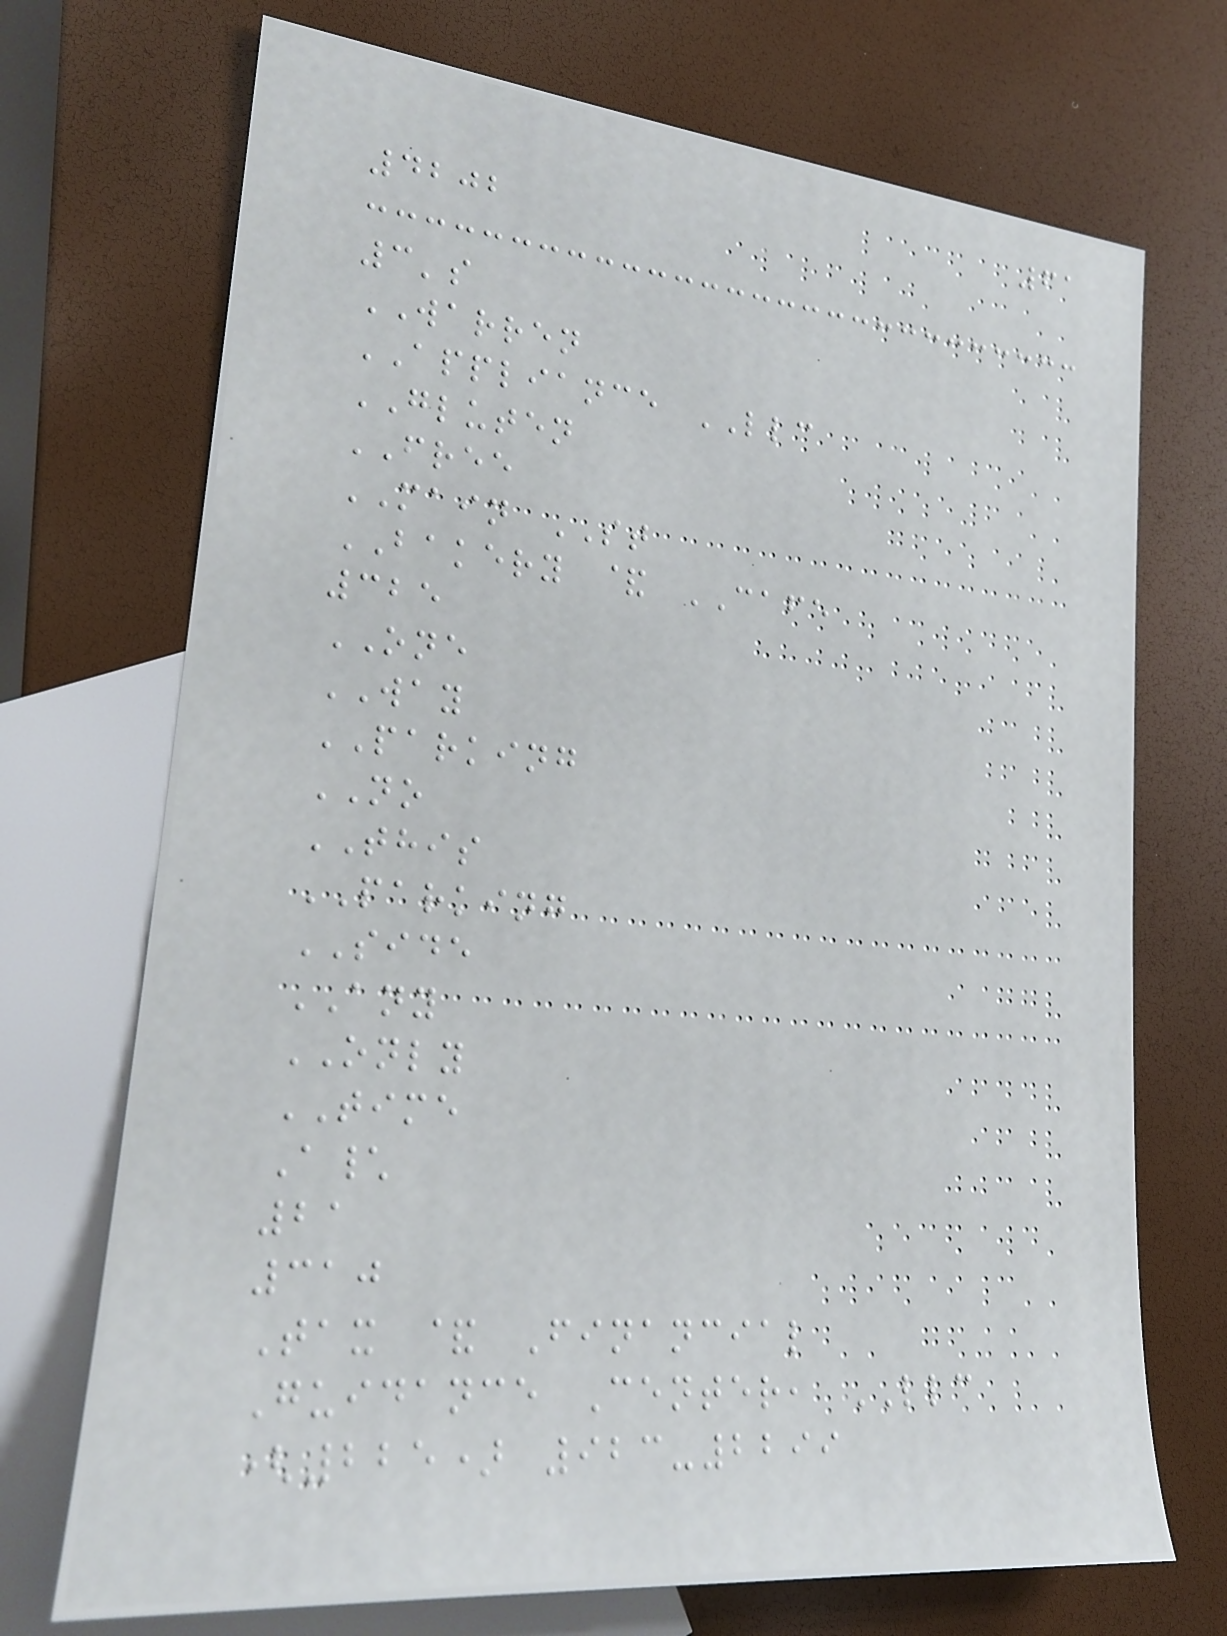61
4202
3's
WARREN
APPLIANCE LLC
GLUTEN
FREE
MAIN ST
BAKERY & CAFE
325
ONE
WAY
PARKING
NO
THIS
PARKING
SIDE
ANY
ONLY
TIME
A\
21
310
Tax & Financial
Guidance Center, LLC
(225) 923-2299
